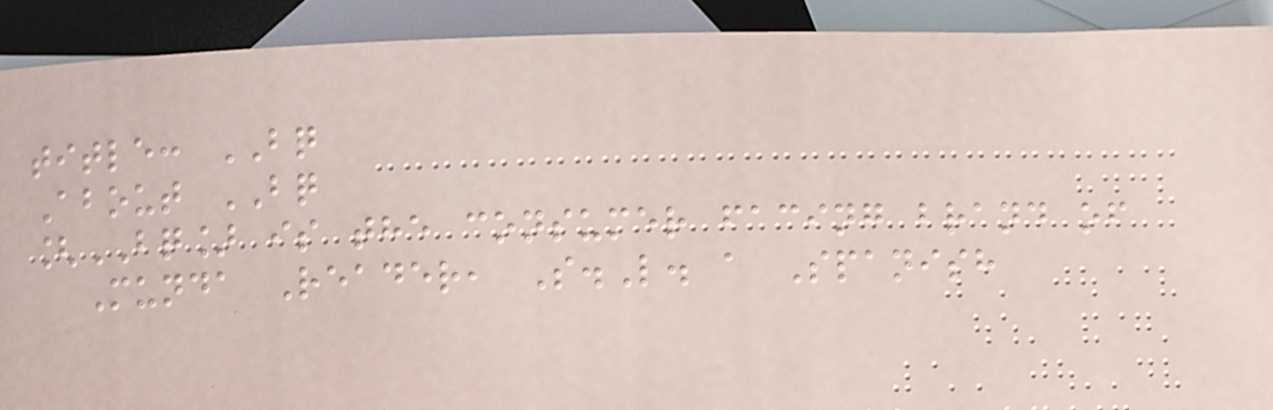title: BQ
About BQ
[BQ] is the consumer facing brand of
Munda Reader, S.L. a Spanish
